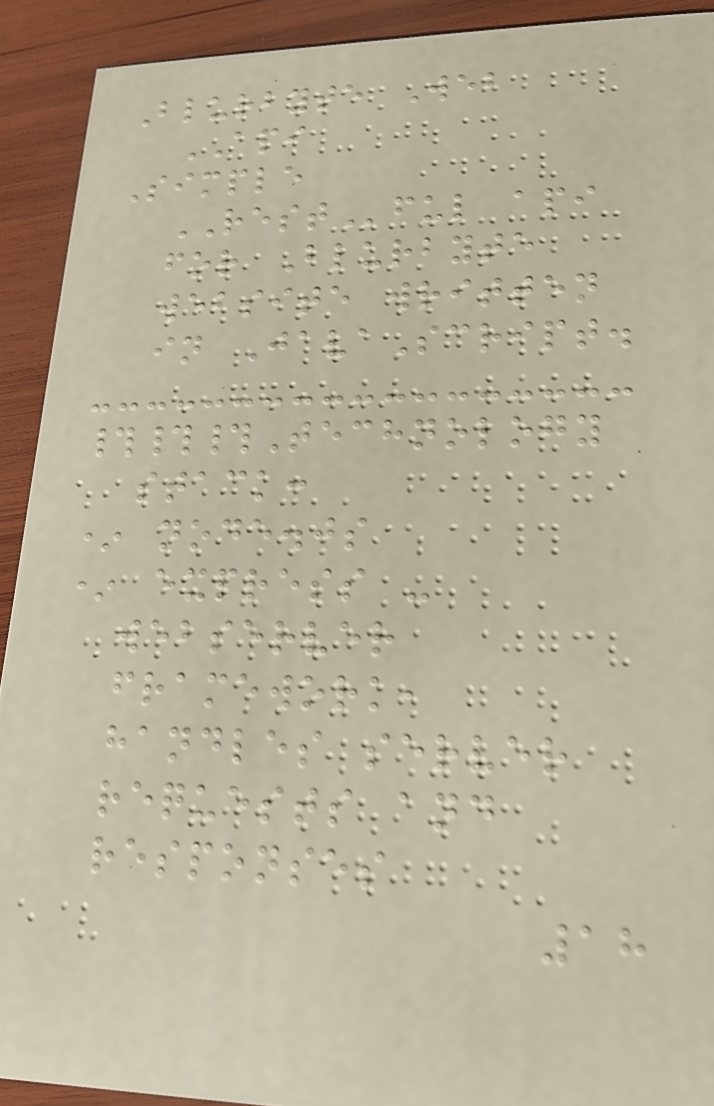Blurbyte Web
API
Simple
RESTful api
for Blurbyte
website written
in JavaScript.
###Technology
stack:
* node.js
* express -
webserver
framework,
handles server
requests and
responses
18
